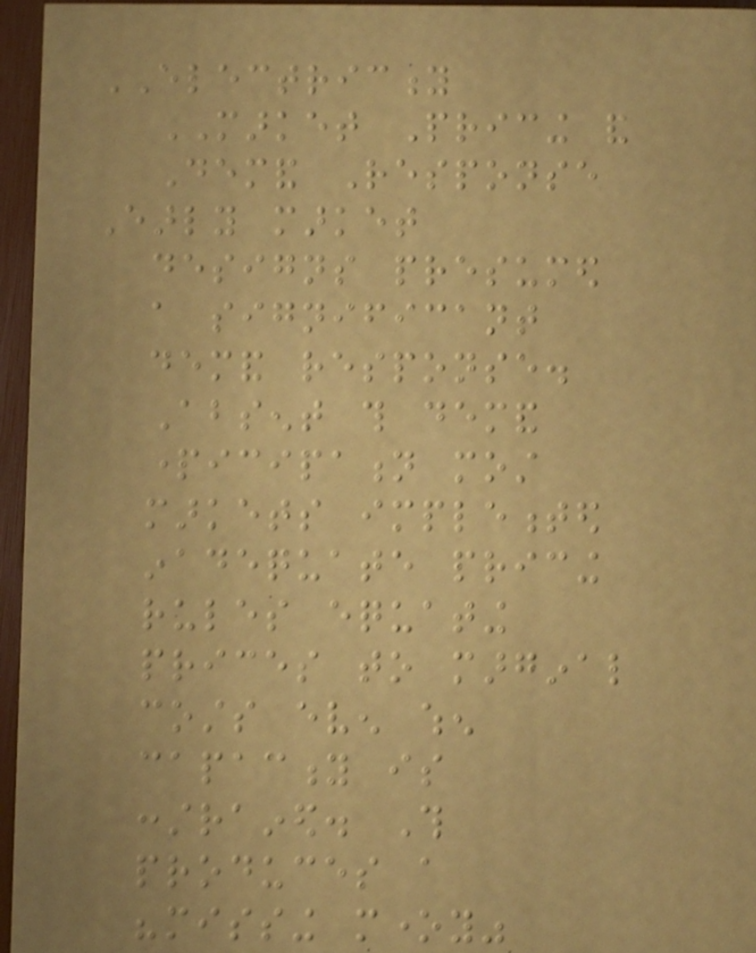ELECTRICITY
MARKET Pricing and
Demand Response
Early market
designs presumed
a significant
demand response.
Absent this demand
participation most
markets implemented
inadequate pricing
rules equating
prices to marginal
costs even when
capacity is
constrained. This
produces a
"missing money"
